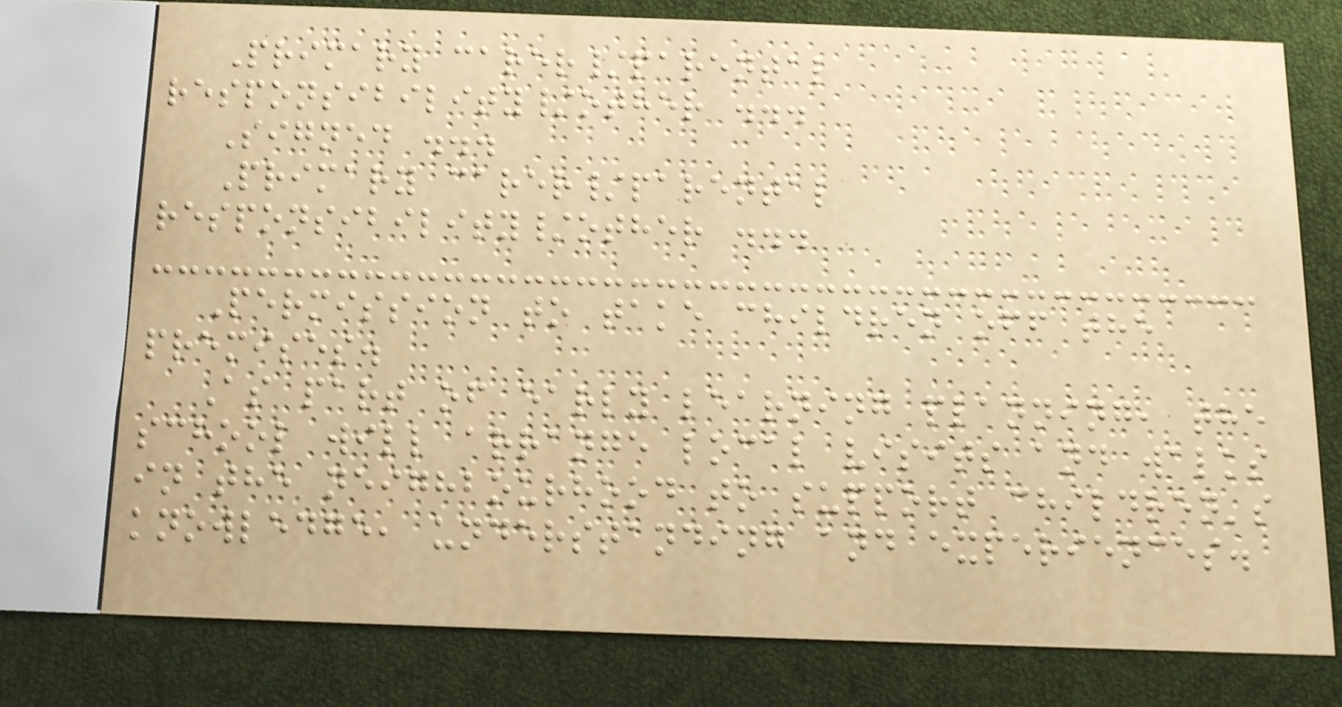Primary carer/parental
responsibility/other ...
Signed ...
Primary carer/parental
responsibility/other ...
Permission to take children off the
premises.
As part of early learning planning, the
school will arrange local visits and walks
in the neighbourhood to support children's
knowledge, understanding and experiences.
